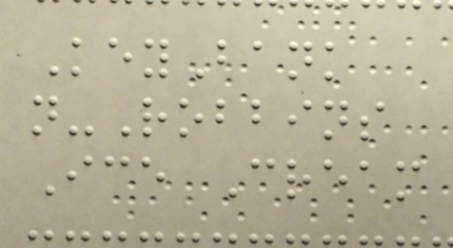KeyBank
n-Robbins
Ice Cream
